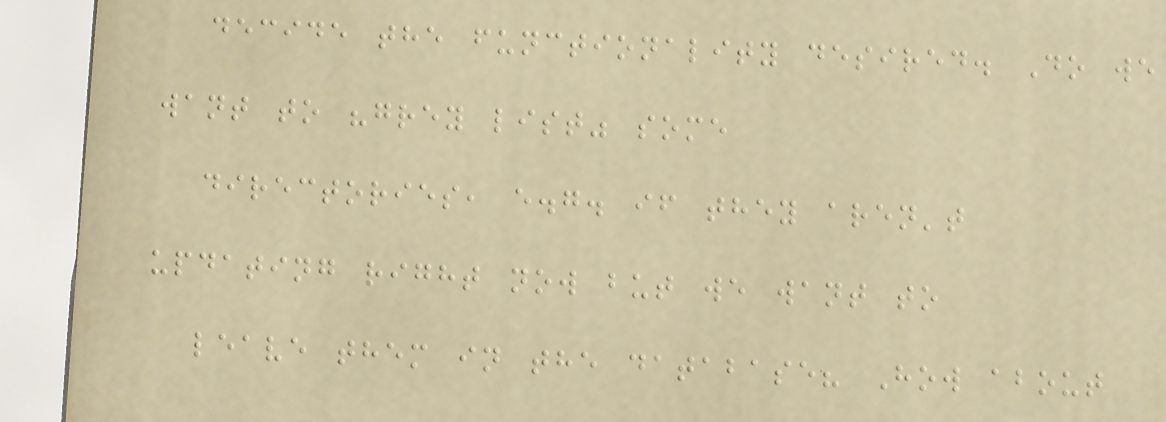decide the functionality desired. Do we
want to "grey list" some
directories, e.g. if they aren't
updating right now but we want to
leave them in the database? How about
